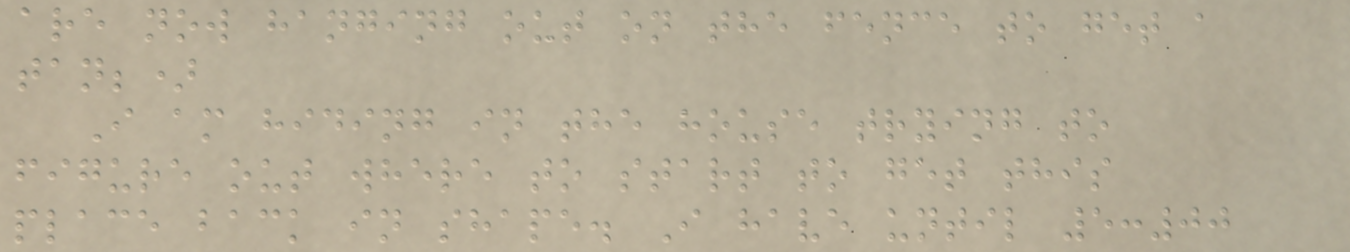are now hanging out on the fence to get a
tan;)
I am hiding in the house trying to
figure out where to start to get this
place back in shape. I have until 5:00
